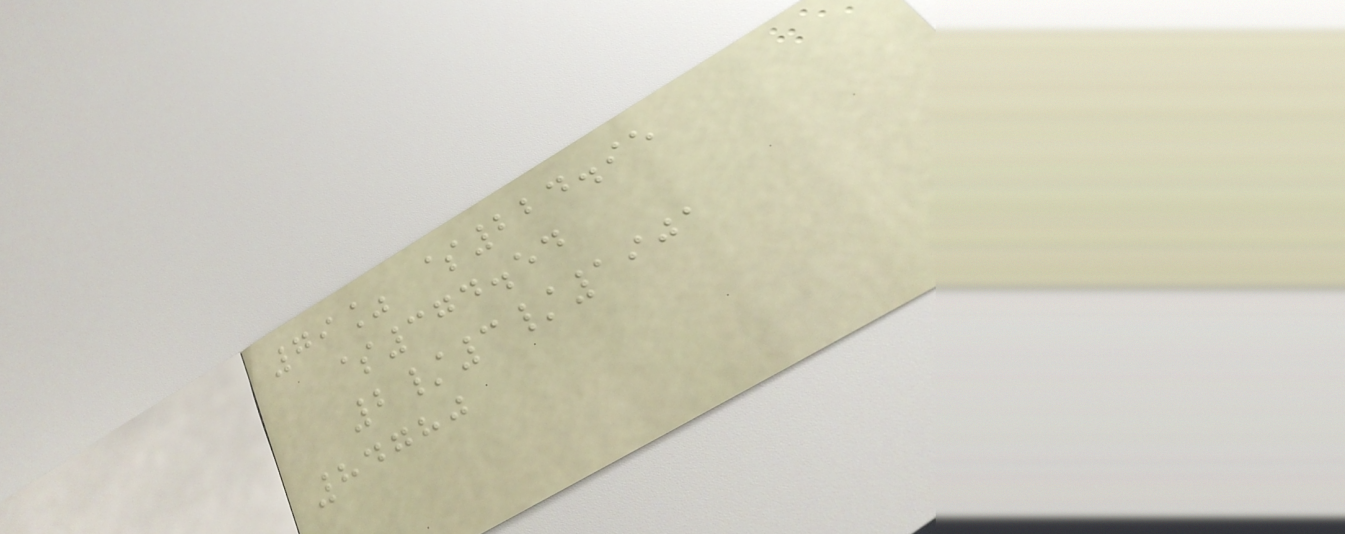79% $224.95
$374.54
2/3/1901
84780
